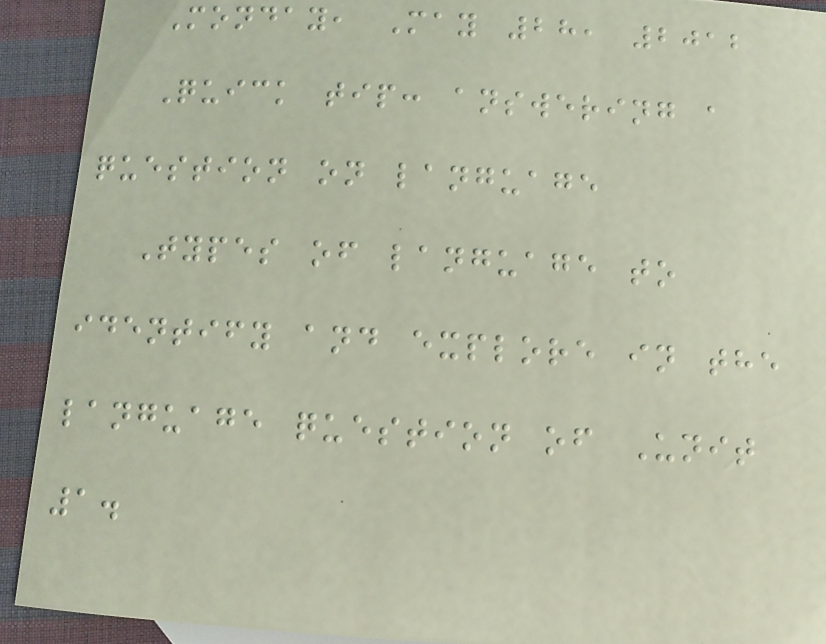Monday, May 28, 2012
Quick tip: answering a
question on language
Types of language to
identify and explore in the
language question of Unit
1.
